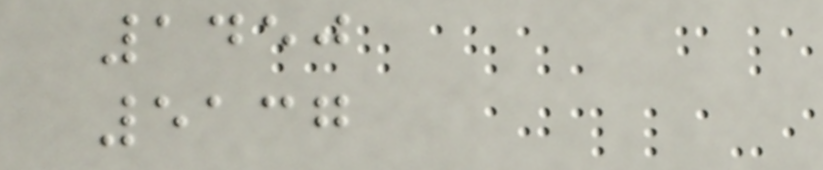1450
5137
